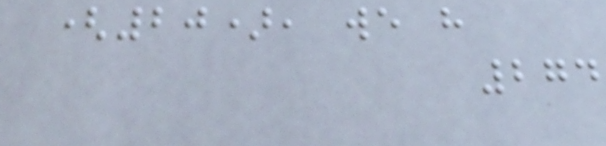(20), we have
274
